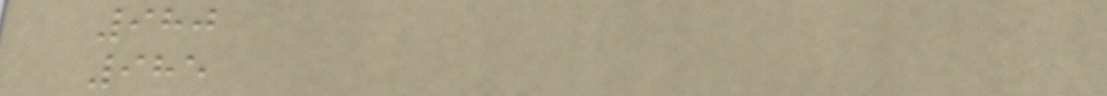980
985
